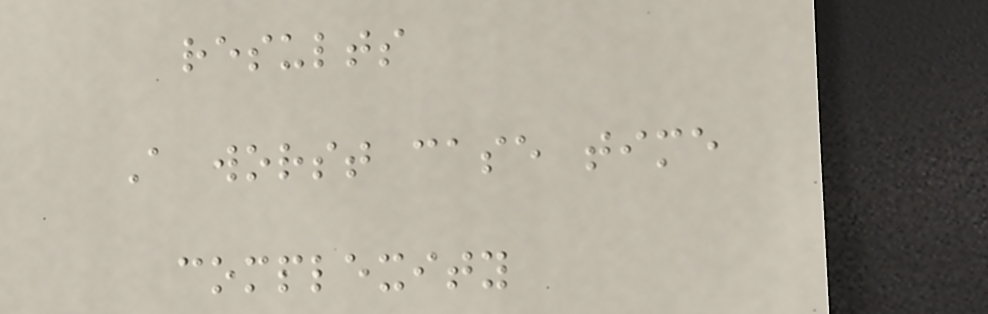results
A worst case time
complexity
